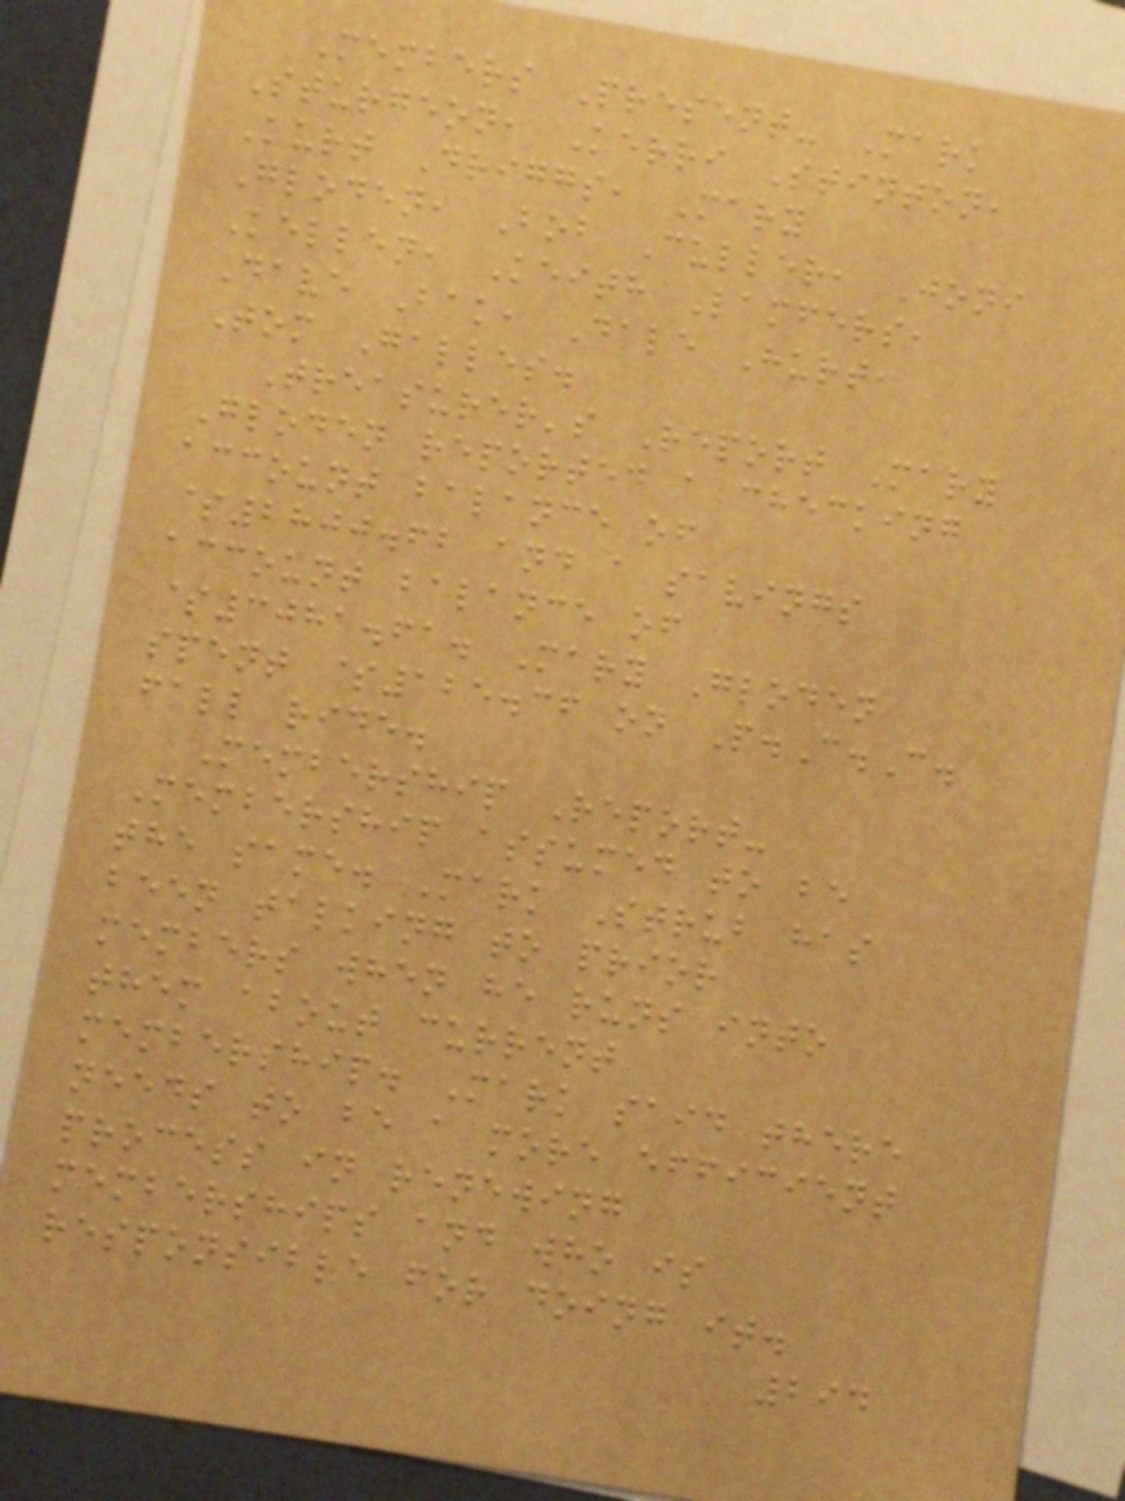Members Present- Mark
Sturgeon, Kerri Stinton,
Kurt Driggs, Mary
Gloden, Bob Culler, Joni
Kellen, Keith Lamfers,
Dave Bak, Dale Hurt,
Tom Galles.
Treasurer's Report Mary
Gloden reported a checking
account balance of
$2800.62 and a savings
account balance of
$3081.61. Mary Gloden
spent $125.36 on P.C.C.
fall ride.
Membership Report-
Membership assumed to be
the same. Mark Strub has
been talking to prior
members when he runs into
them about current
membership. Mark said there
needs to be a more efficient
process in renewing
memberships and who is
responsible for doing it.
294
